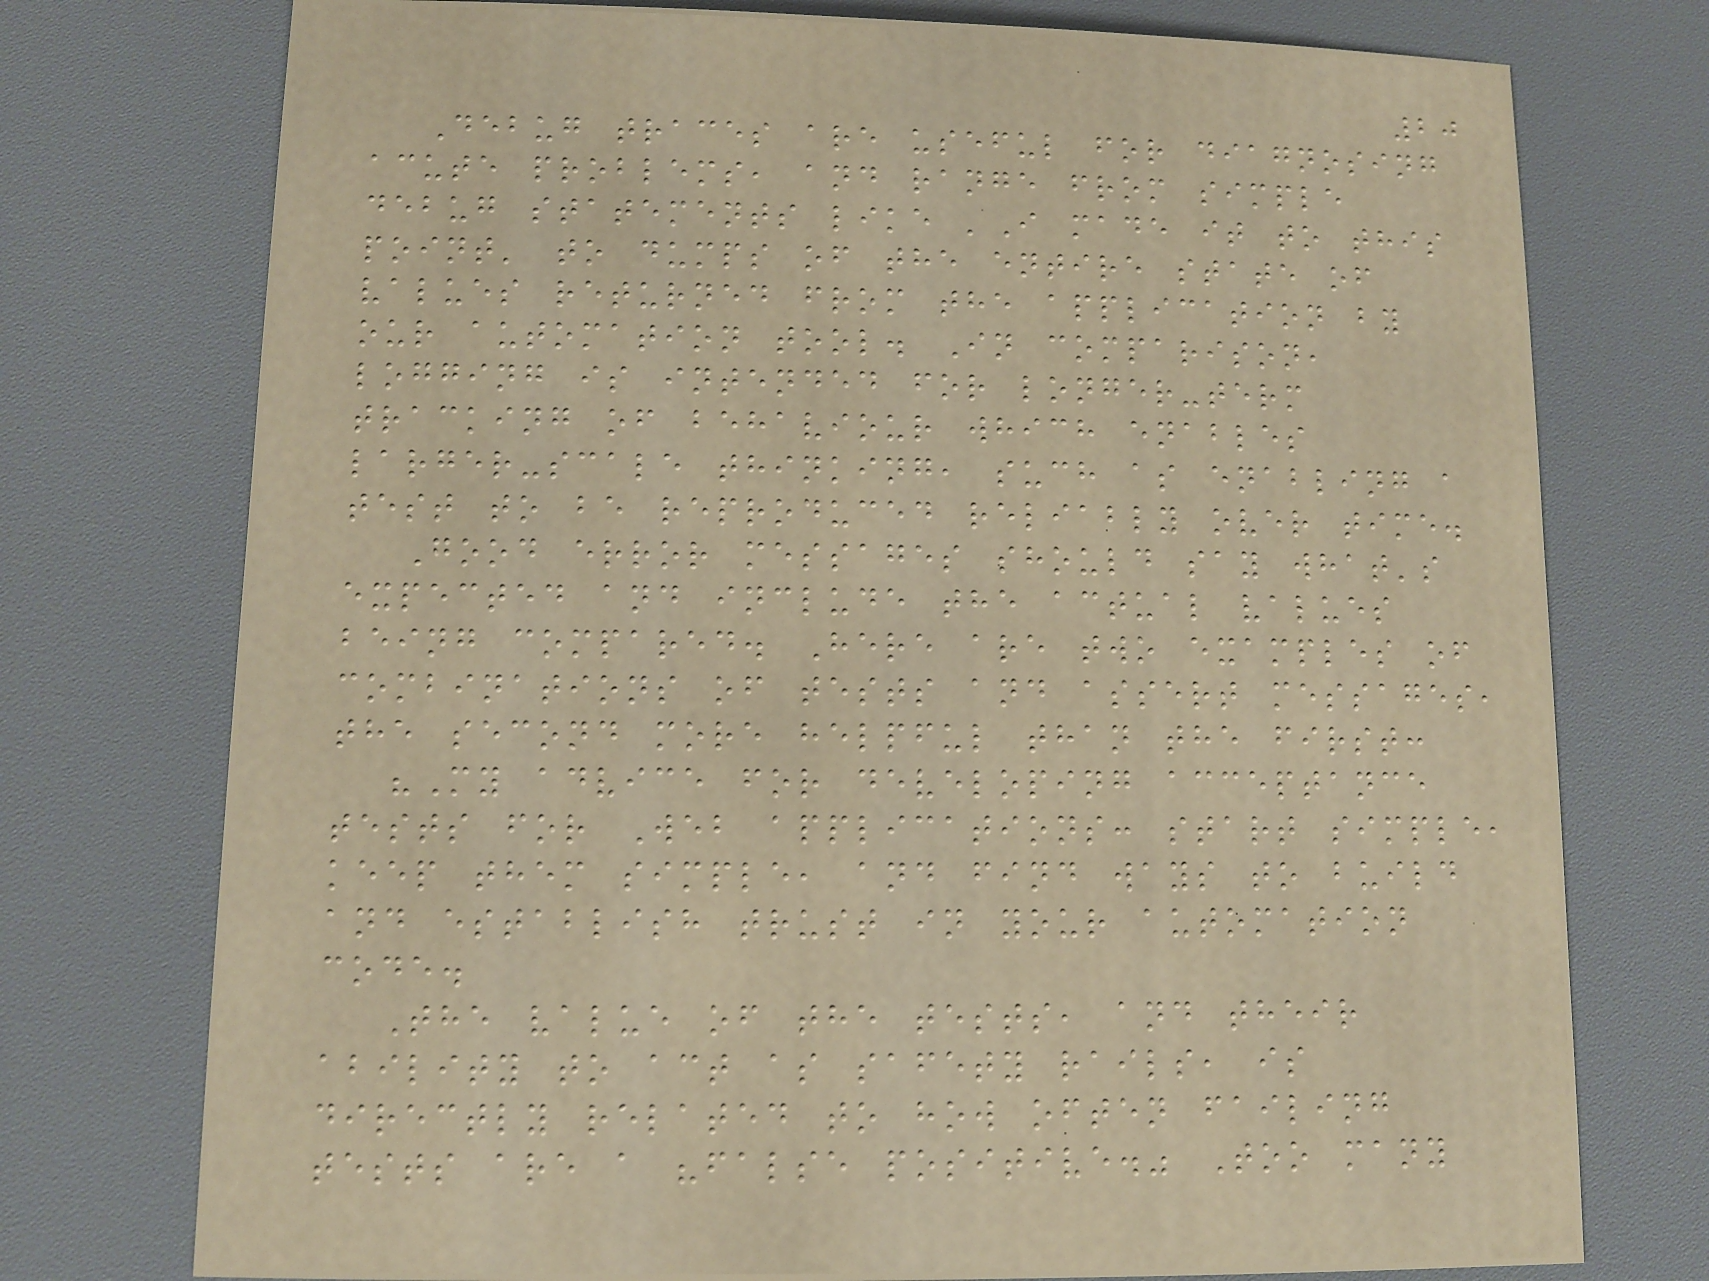20
Debug traces are useful for diagnosing
acute problems, and range from simple
debug statements like 'I made it to this
point' to dumps of the entire state of
values returned from the application by
our automation tool. In comparison,
logging is intended for longer-term
tracking of behaviour which enables
larger-scale thinking, such as enabling a
test to be reproduced reliably over time.
Good error messages should say what's
expected and include the actual values
being compared. Here are two examples of
combinations of tests and assert messages,
the second more helpful than the first:
"My advice for developing acceptance
tests for Web applications: start simple,
keep them simple, and find ways to build
and establish trust in your automation
code.
The value of the tests, and their
ability to act as safety rails, is
directly related to how often failing
tests are a "false positive." Too many
